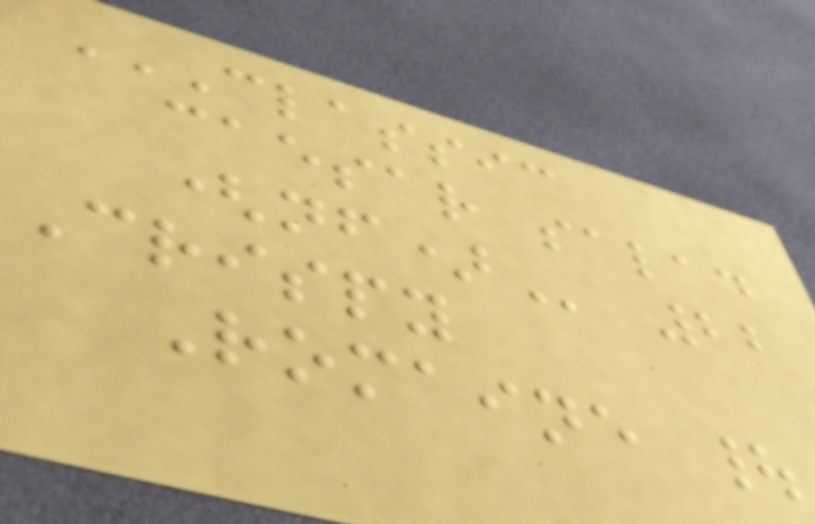CLASSIC
CAESAR SALAD
(NF) 22
Crispy
Romaine |
